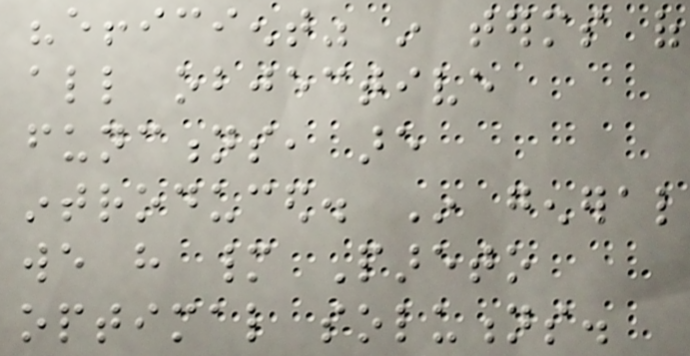"efficient" in terms of
all objective
functions, are
introduced. In general
we have many Pareto
optimal solutions.
